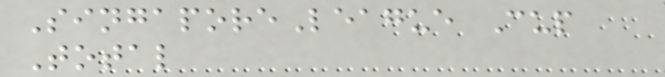SingaporeLeague Cup
Total
